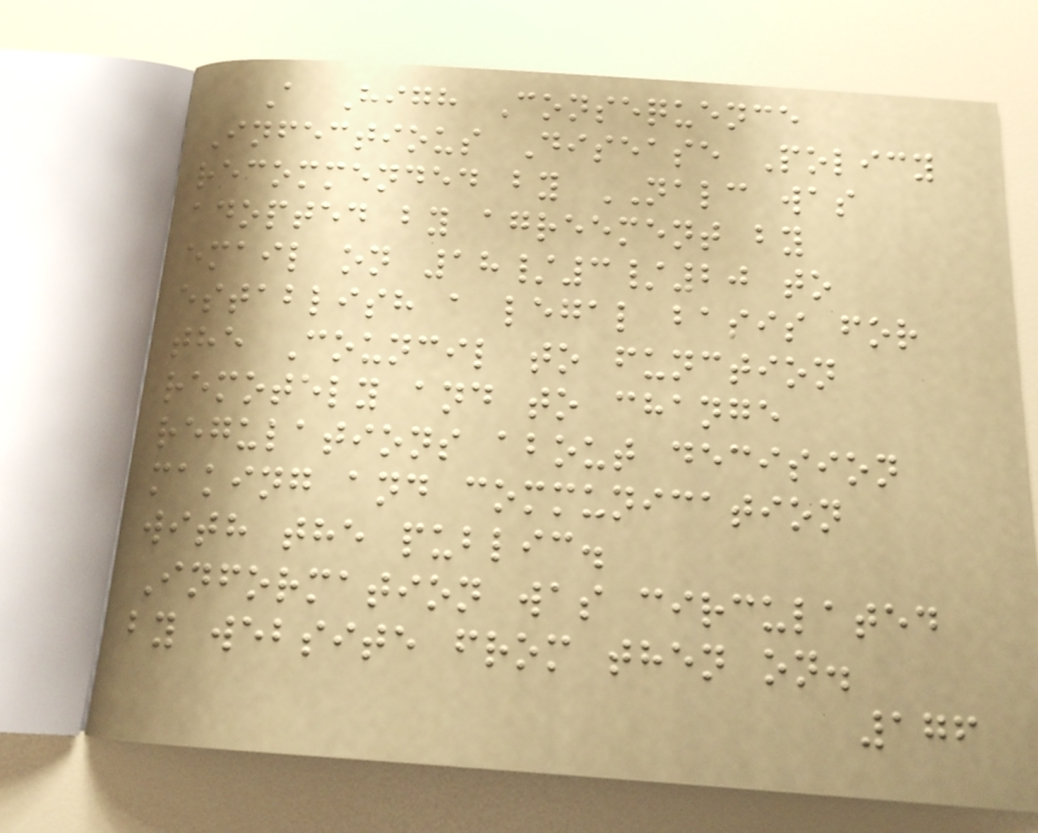A High Consequence
Infectious Disease Policy
recommended by NALC was
adopted by agreement by
email on 18/3/20 to
establish a legal basis for
the Council to function
remotely and to change
regulations about decision
making and communication
with the public.
Information was circulated
by website from then on.
176
